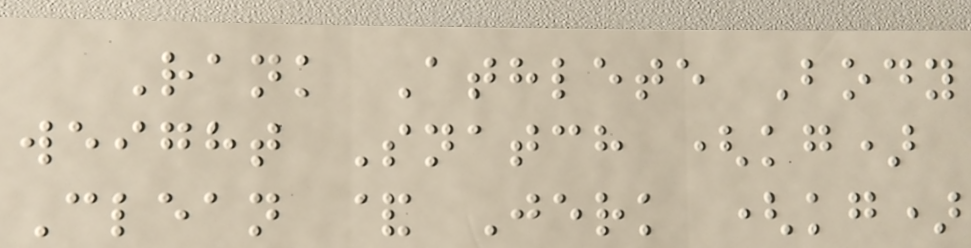Rank Athlete Body
weight Snatch (kg)
Clean & Jerk (kg)
